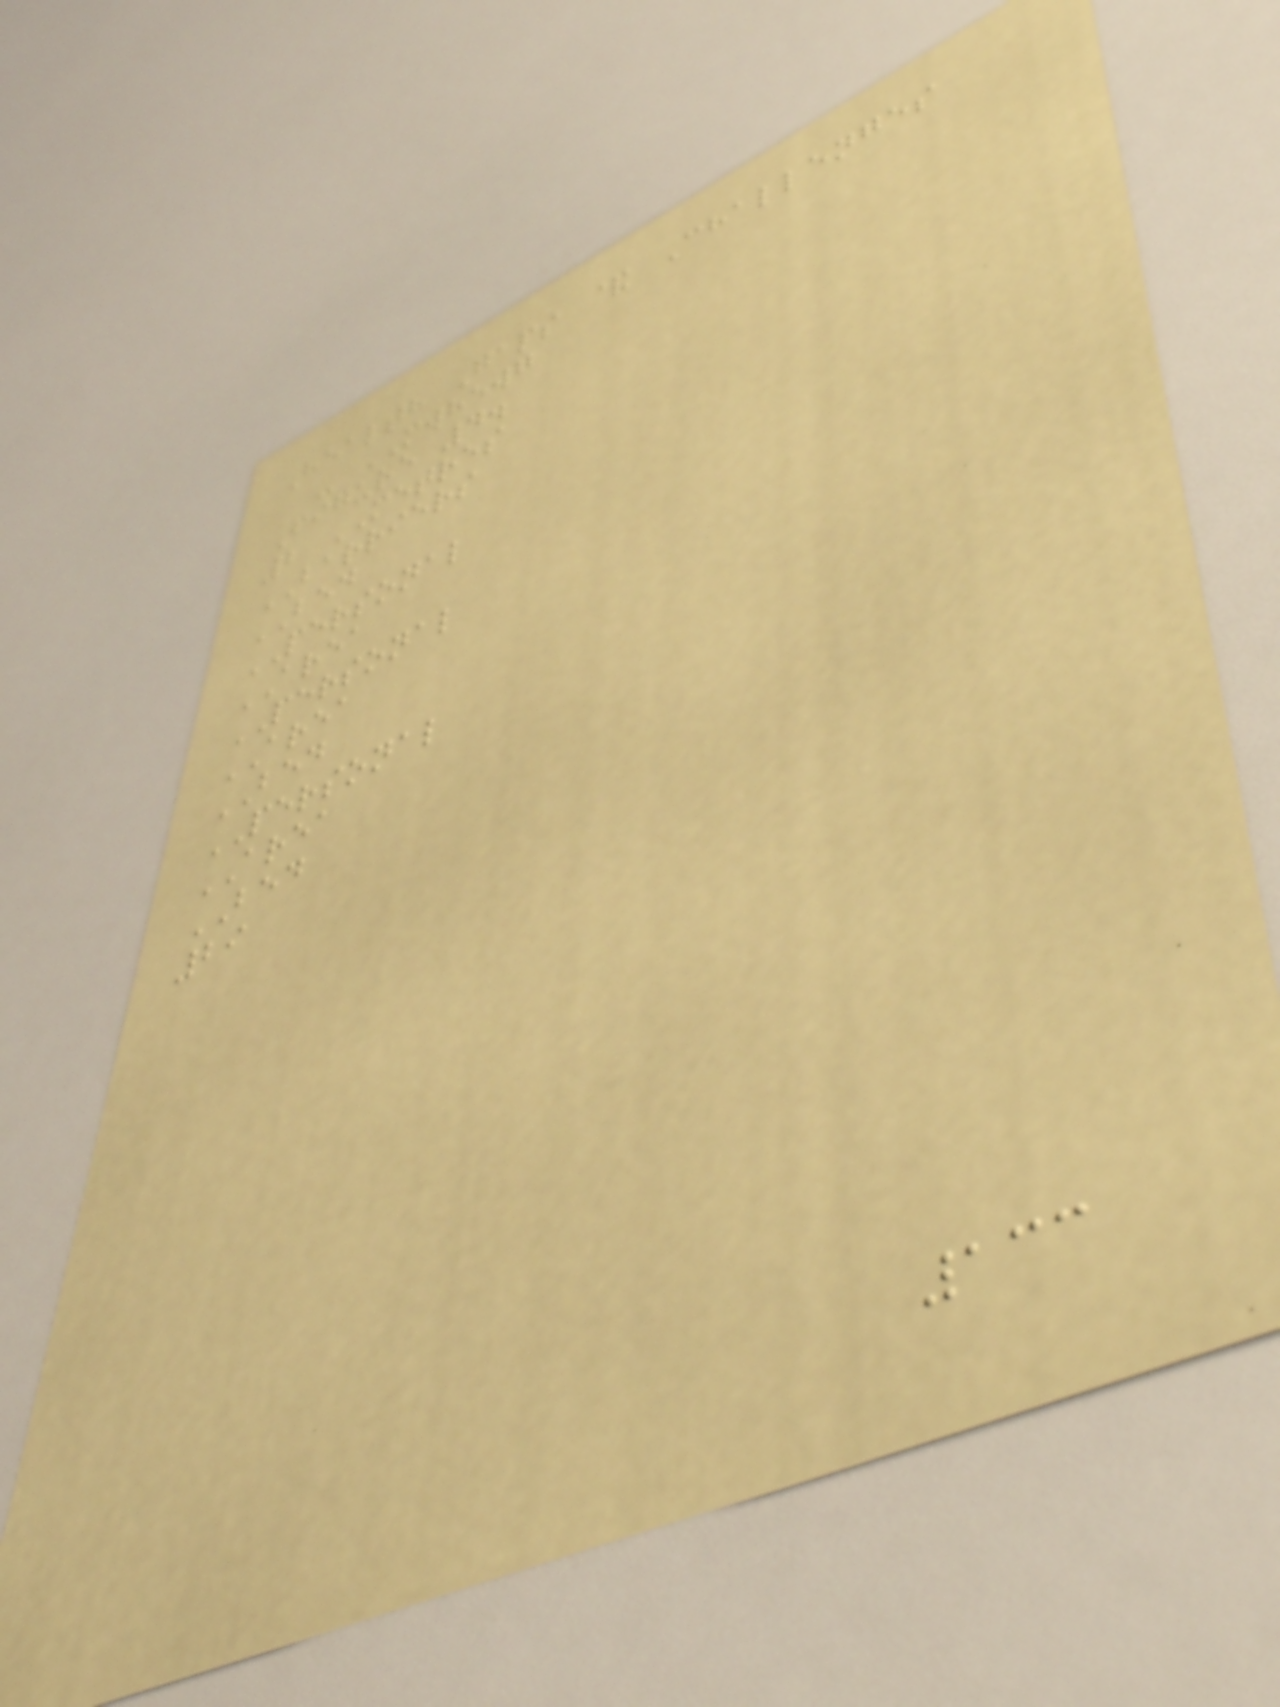Health Gaps & Challenges
- MWHEWG
Figure 4.
2 METRES
BARRIERS
BED
PERSONAL
AREA
PERSONAL
AREA
BED
PERSONAL
AREA
BED
29
133
